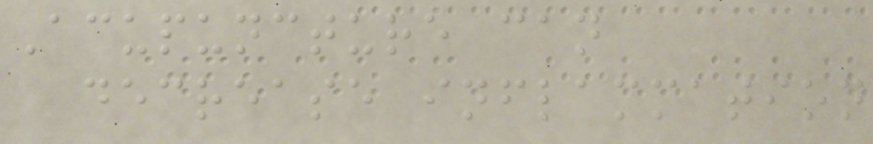Acupuncture can
decrease inflammation
